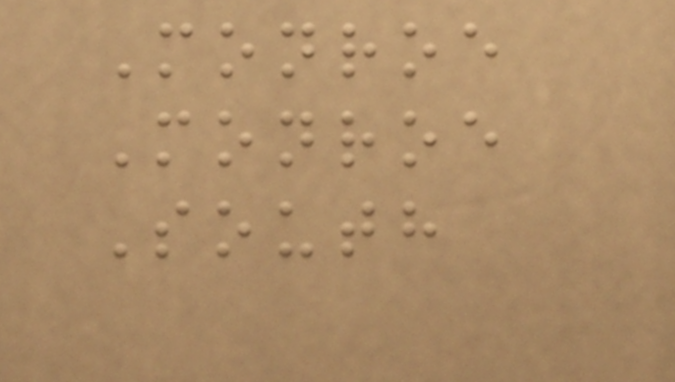Monroe
Monroe
South
